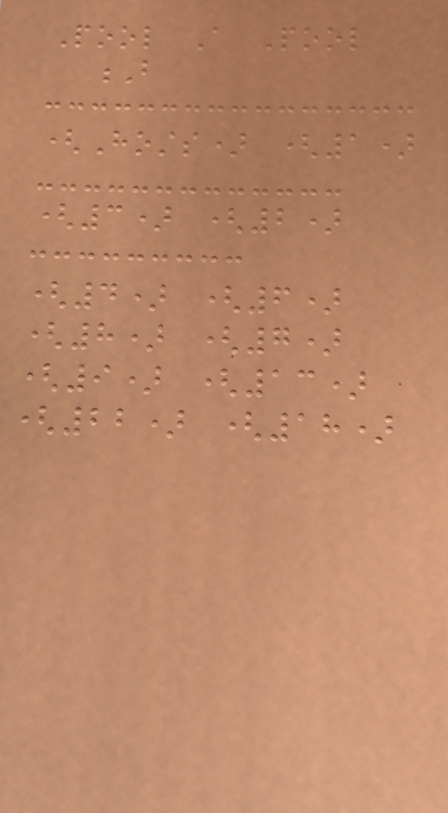Pool A Pool
B
(Hosts) (1)
(3) (2)
(4) (6)
(8) (7)
(9) (13)
(22) (18)
